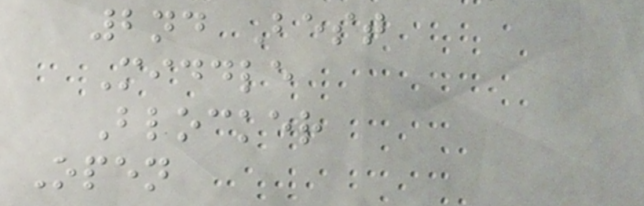2nd Best
Middle
Blocker
Open
